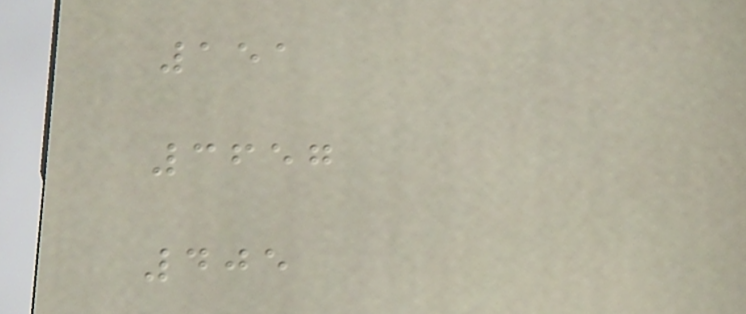151
3657
405
